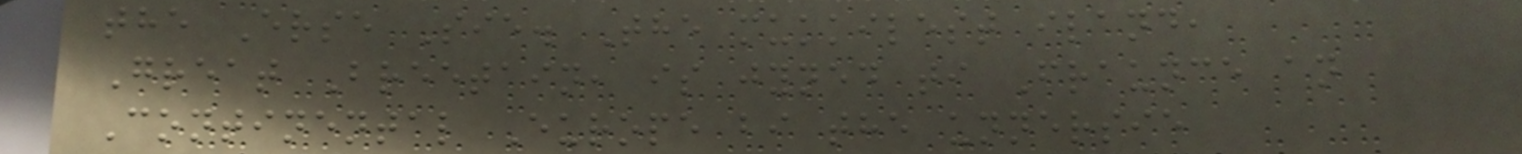the Erse Sie. The mukkilest iland,
Great Breetain, is jyned ti Fraunce an
Continental Europe bi the unnersie
